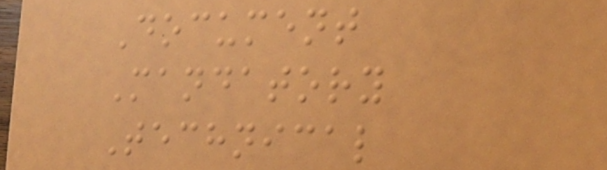Document
Mandatory
Technical
